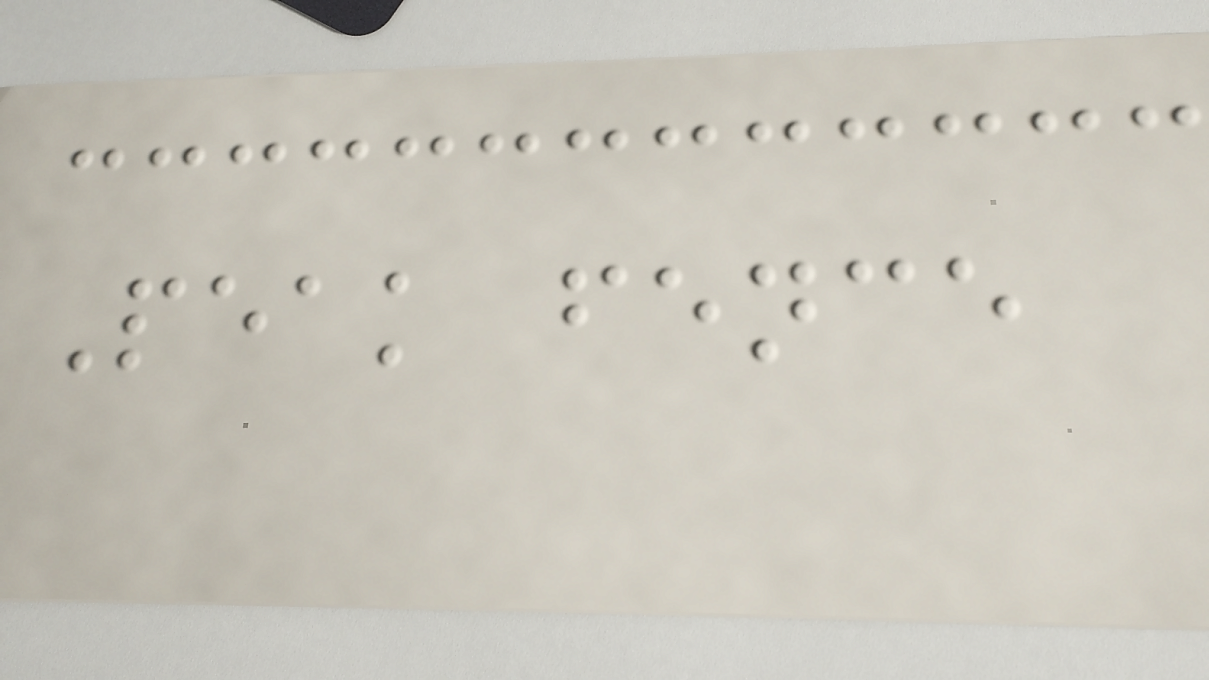Peak fence
